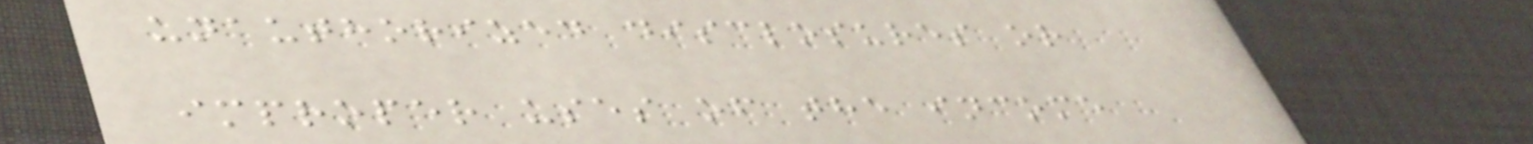unauthorized disclosures or
improper uses of the income
